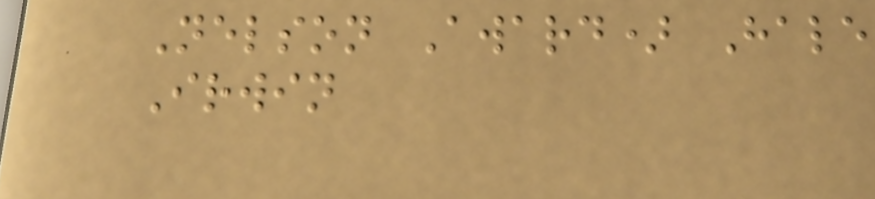Nelson Award) Hale
Irwin
